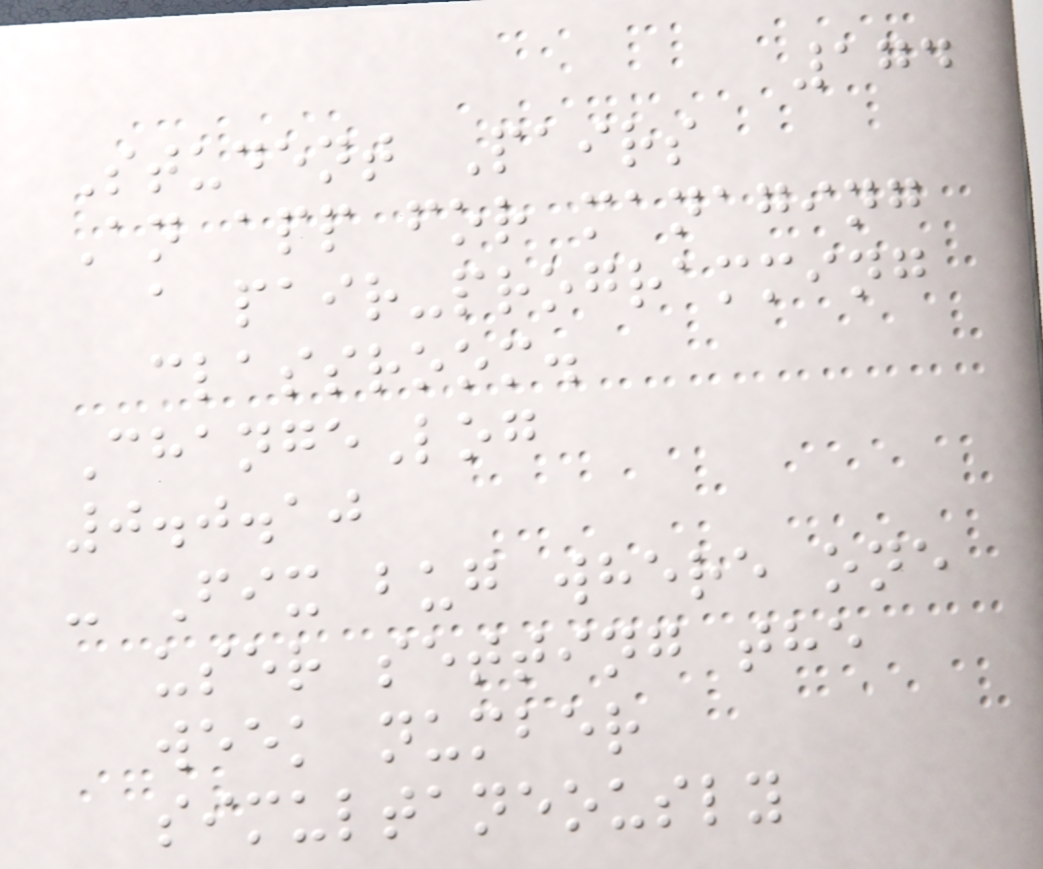174
Student Pairs
An app for managing
a pair-programming
classroom.
ChangeLog
0.0.10
- Fix bug where one
user setting the
week number
simultaneously
